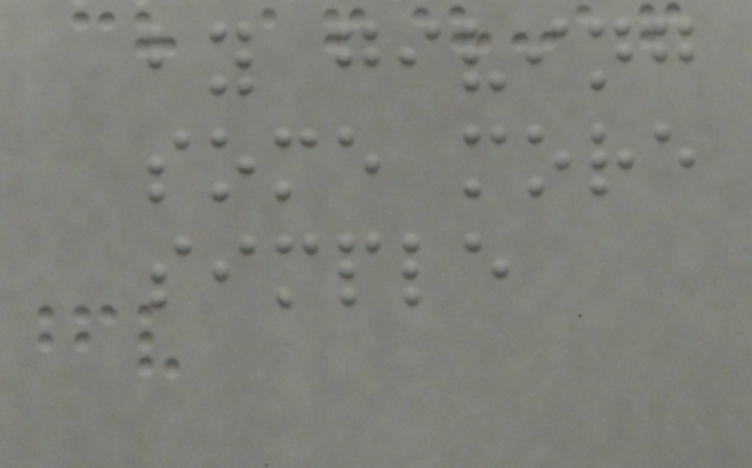by giving
some more
simple
